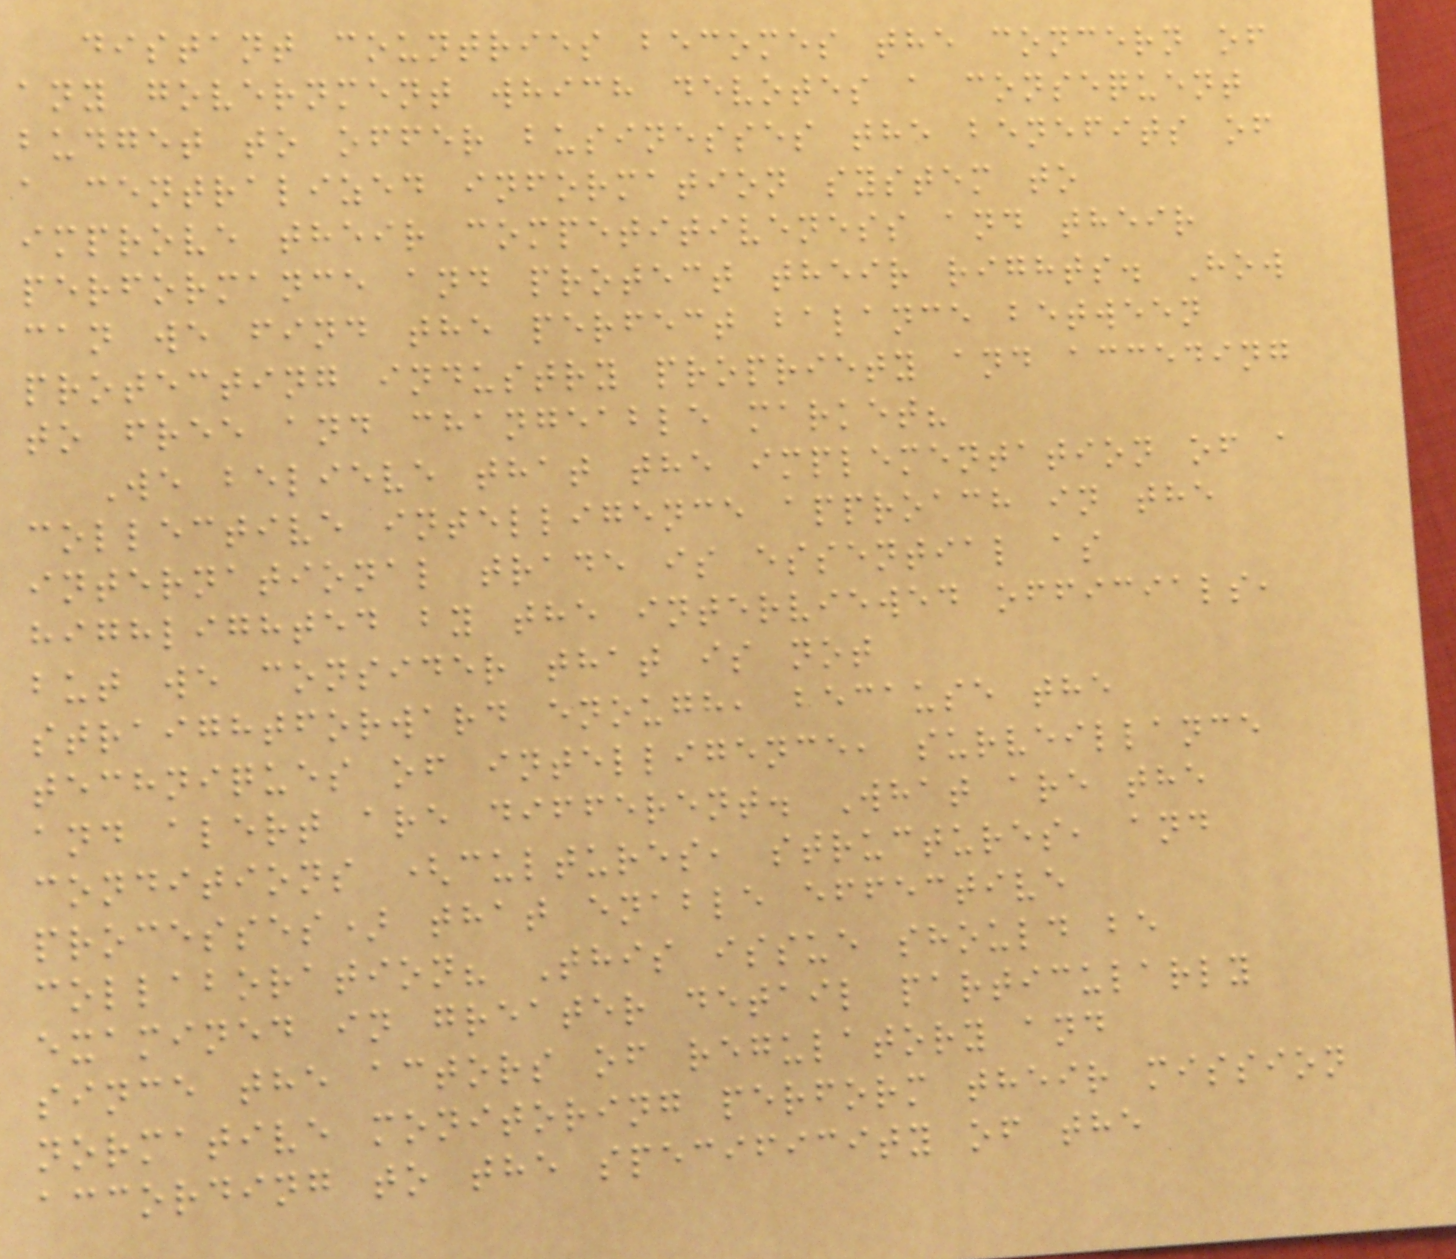distant countries becomes the concern of
any government which devotes a consequent
budget to offer businesses the benefits of
a centralized information system to
improve their competitiveness and their
performance and protect their rights. How
can we find the perfect balance between
protecting industry propriety and acceding
to free and changeable market?
We believe that the implementation of a
collective intelligence approach in the
international trade is essential as
highlighted by the interviewed officials,
but we consider that is not
straightforward enough, because the
techniques of intelligence, surveillance
and alert are different. What are the
conditions (cultures, structures, and
processes) that enable effective
collaboration? This issue should be
examined in greater detail particularly
since the actors of regulatory and
normative monitoring perform their mission
according to the specificity of the
